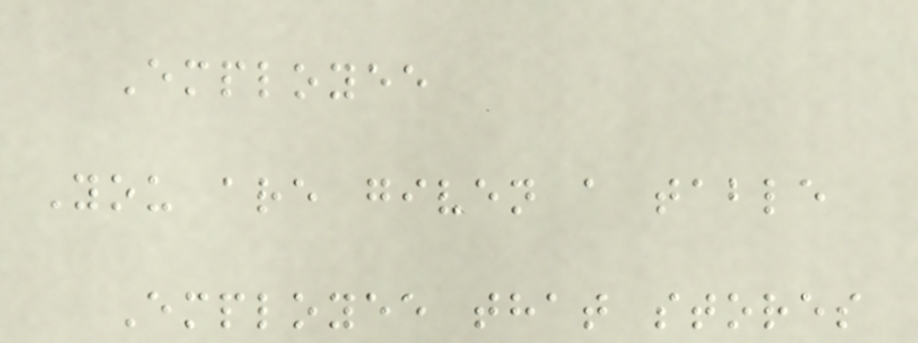Employee
You are given a table
Employee that stores
